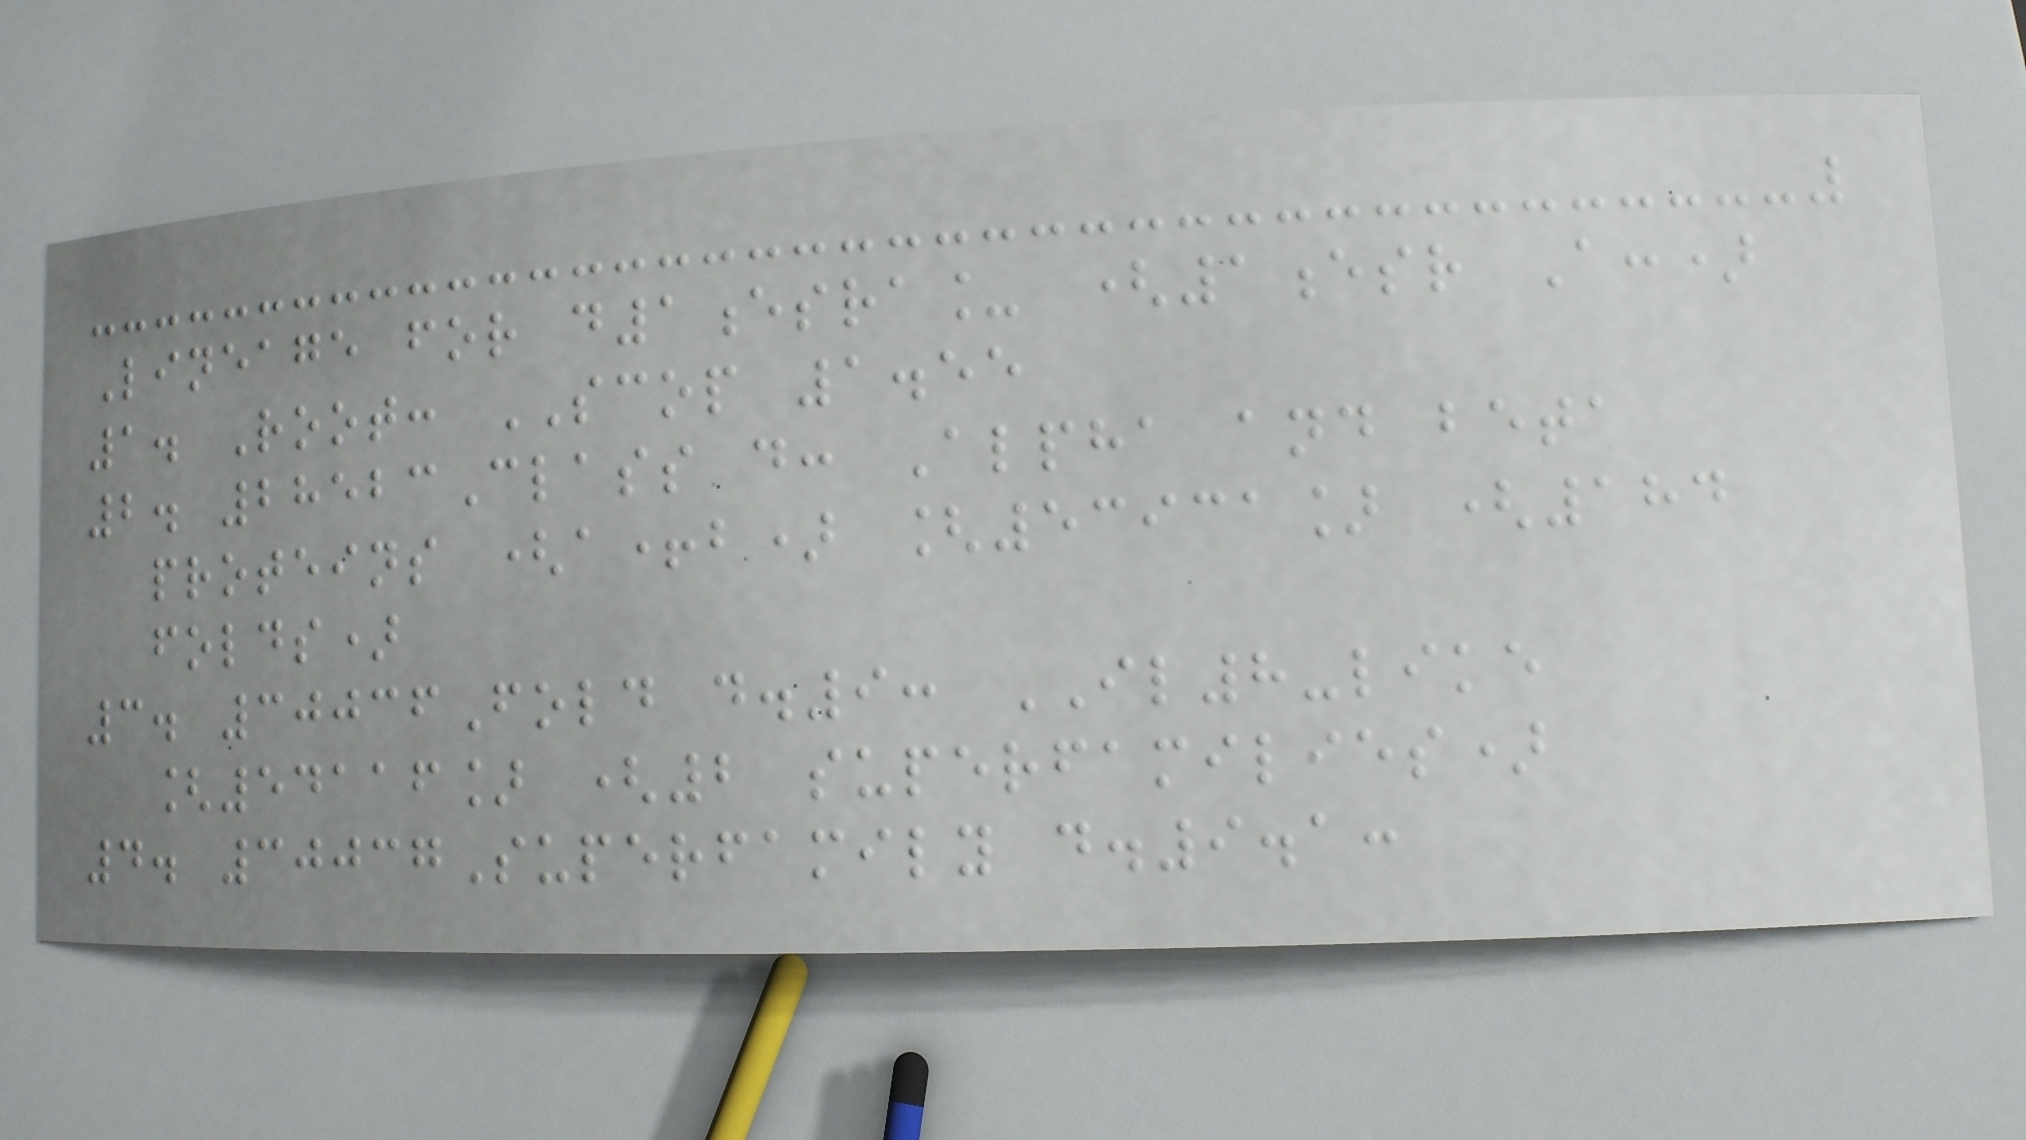Lineage for d1esra_ (1esr A:)
1. Root: SCOP 1.55
2. 28523Class d: Alpha and beta
proteins (a+b) [53931] (184
folds)
3. 30036Fold d.9: IL8-like
[54116] (2 superfamilies)
4. 30037Superfamily d.9.1:
